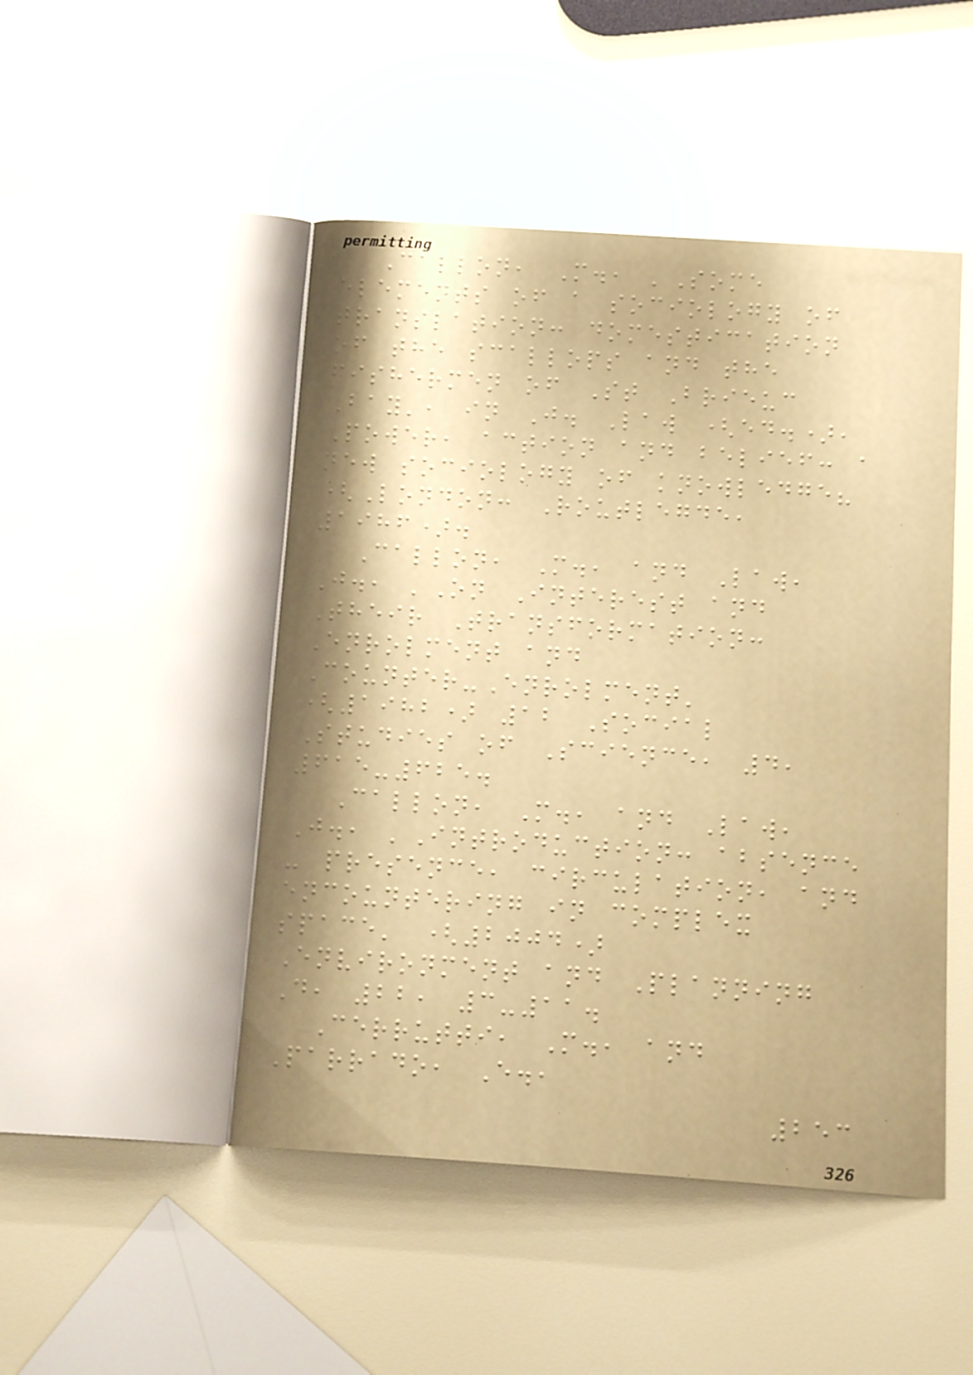Callon, M., 'Some
elements of a sociology of
translation: domestication
of the scallops and the
fishermen of St Brieuc
Bay', in J. Law (ed.),
Power, action and belief: a
new sociology of knowledge?
(London: Routlegde,
1986).
Callon, M., and Law,
J., 'On Interest and
Their Transformation:
Enrolment and
Counter-Enrolment'
(1982) 12 Social
Studies of Science, 4,
615-625.
Callon, M., and Law,
J., 'Introduction: absence
- presence, circulation, and
encountering in complex
space' (2004)
Environment and Planning
D, 22, 3-11.
Cerrutti, M., and
Parrado, E.,
253
